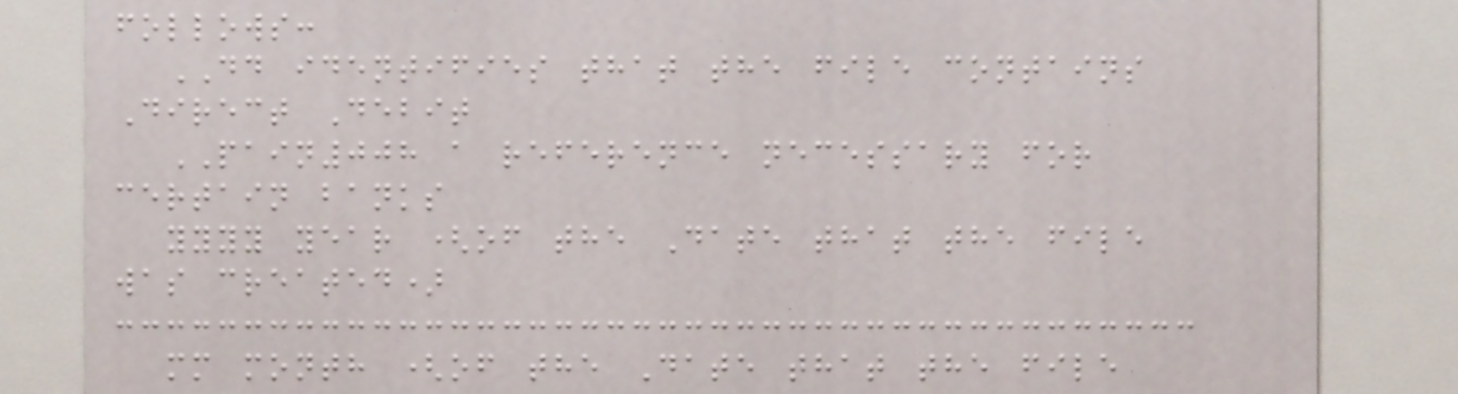follows:
DD identifies that the file contains
Direct Debit
PAIN008 a reference necessary for
certain banks
yyyy year (of the Date that the file
was created)
mm month (of the Date that the file
